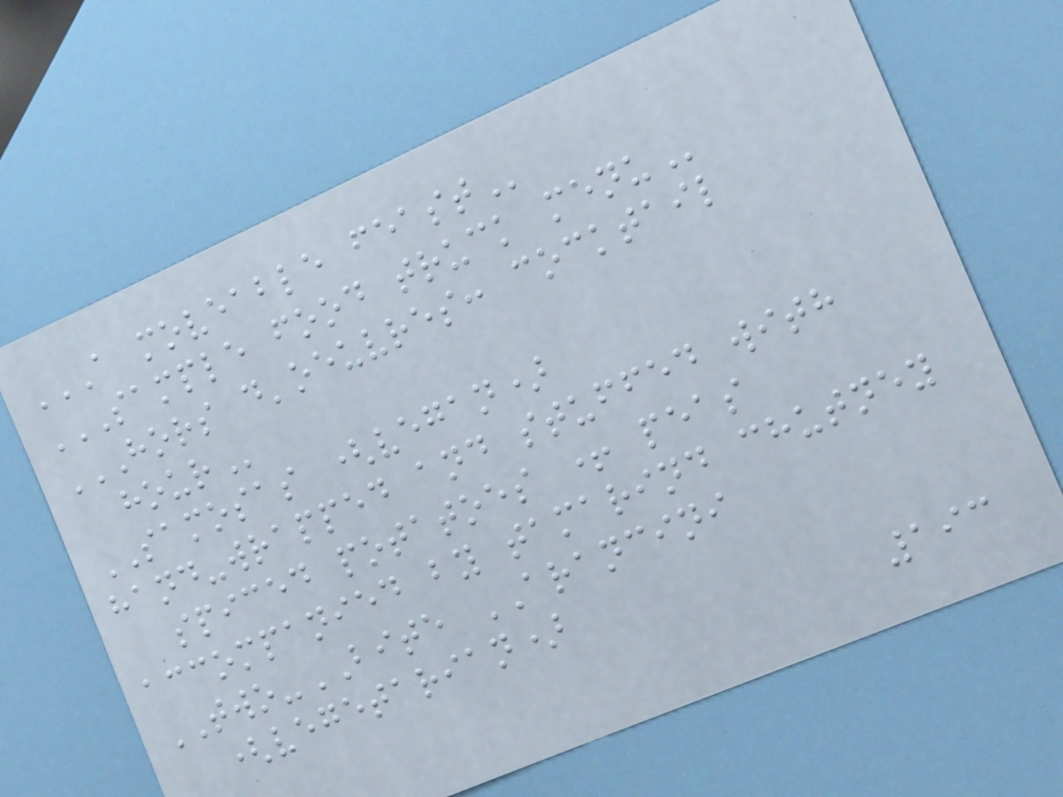A MOVEABLE FEAST
SAMPLE FOOD TRUCK MENU
HORS D'OEUVRES: COCKTAIL
HOUR
SAMOSAS (vegan)
hand-wrapped and stuffed with
spiced potatoes + peas
accompanied by tamarind chutney
TWO-BITE ARANCINI
(vegetarian)
193
